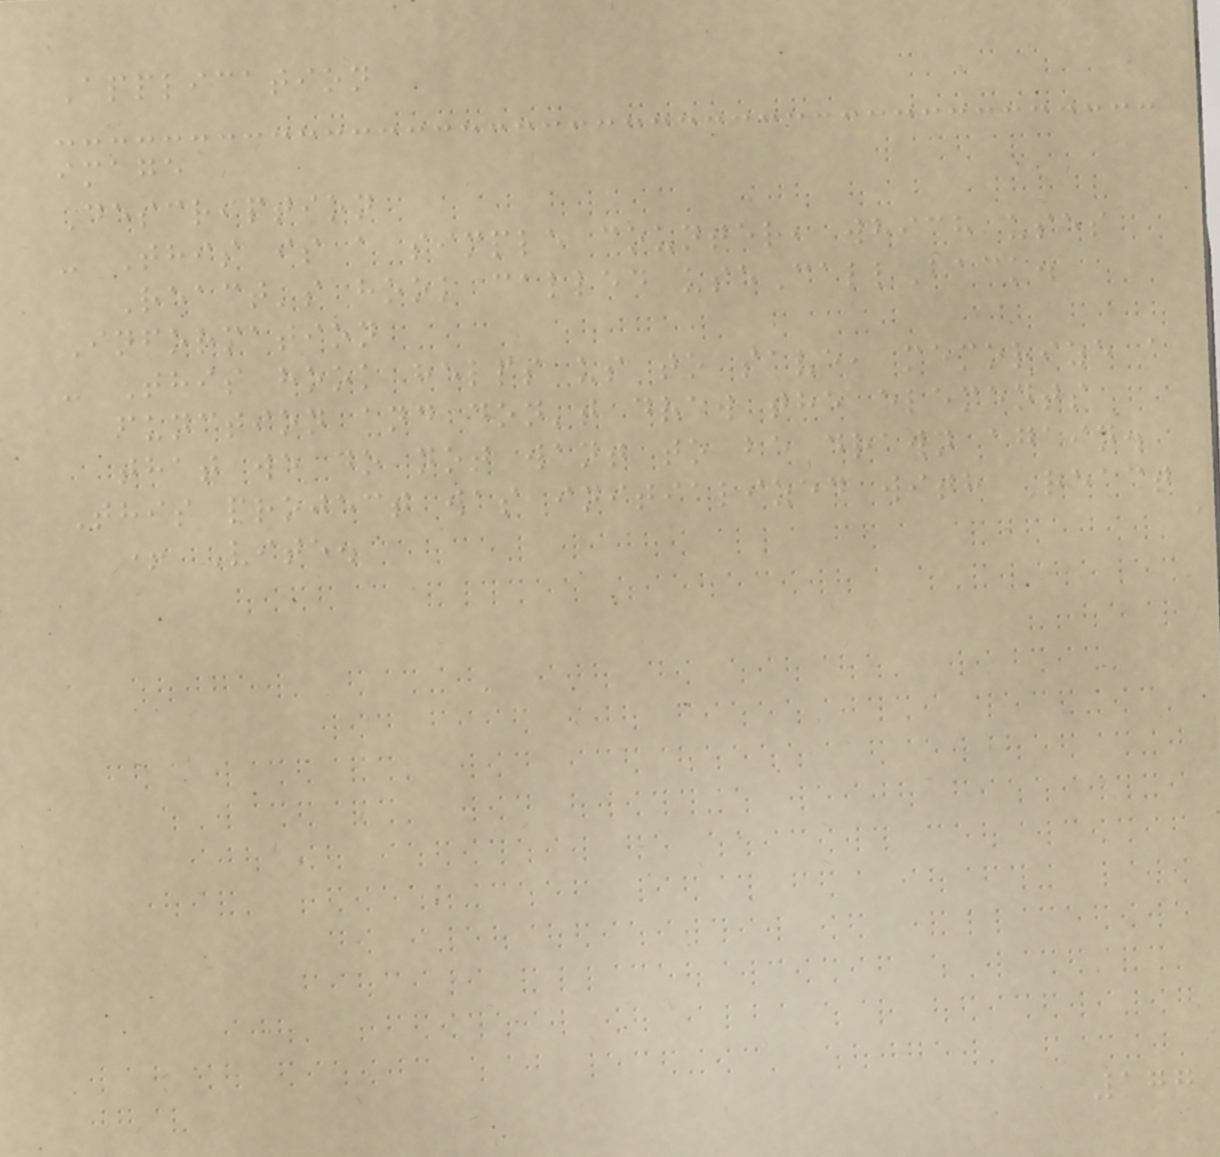Application
image
Description
- This is a simple counter, which uses
React's hook called useCallBack.
Information
- This hook helps us to save, memorize a
function and don't draw the elements
that we do not want to be drawn again.
This project was initialized with React
+ Vite.
177
